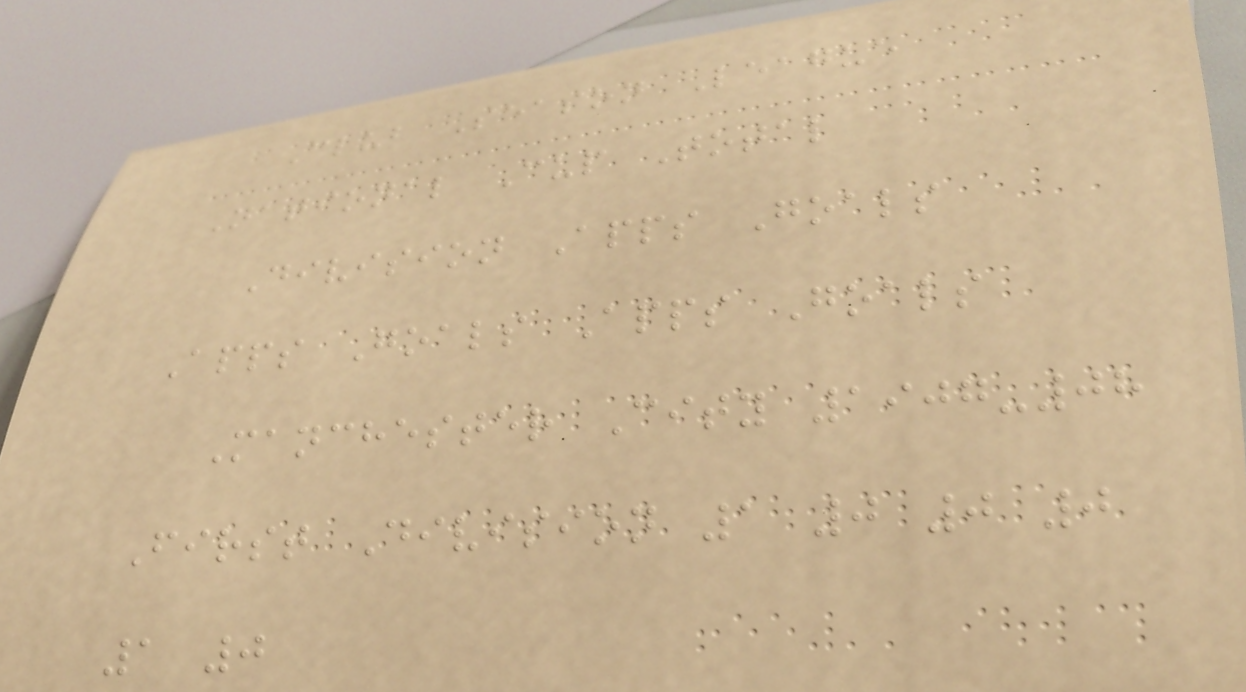Club Season League
National Cup Total
Division Apps Goals
Apps Goals Apps Goals
Manchester City 1907-08
First Division 1 0 0 0
1 0
